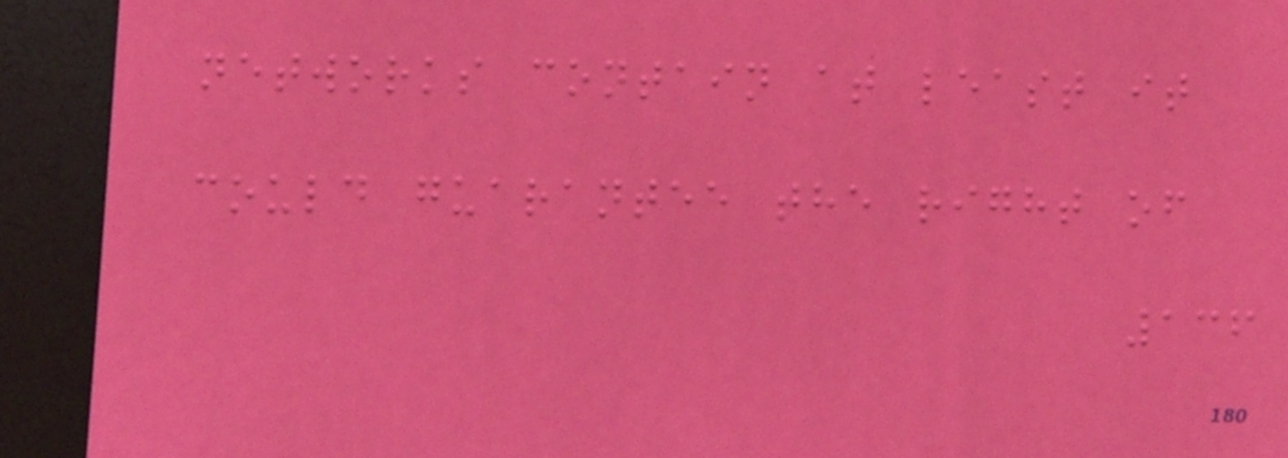networks contain at least it
could guarantee the right of
136
